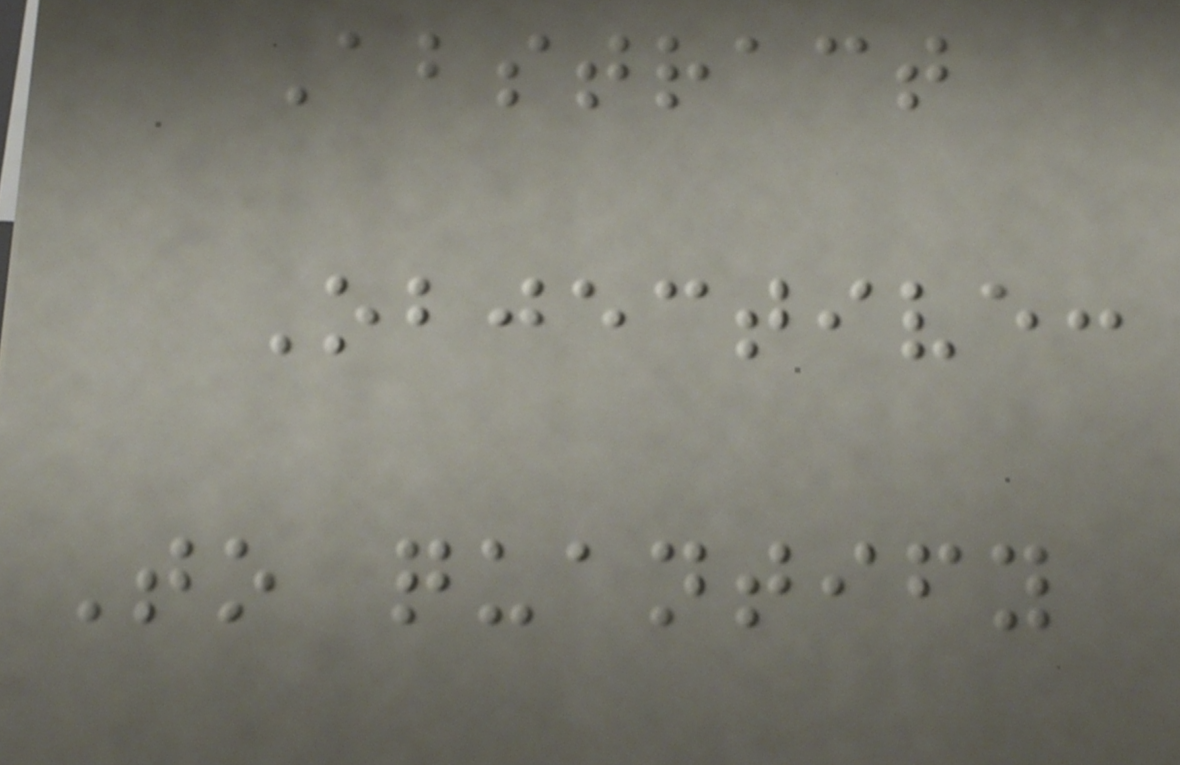Abstract
Objective:
To quantify
